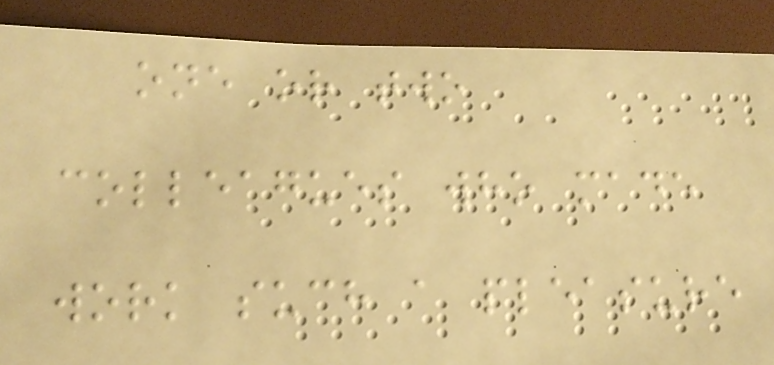one or two
colleagues who made
work such a pleasure
